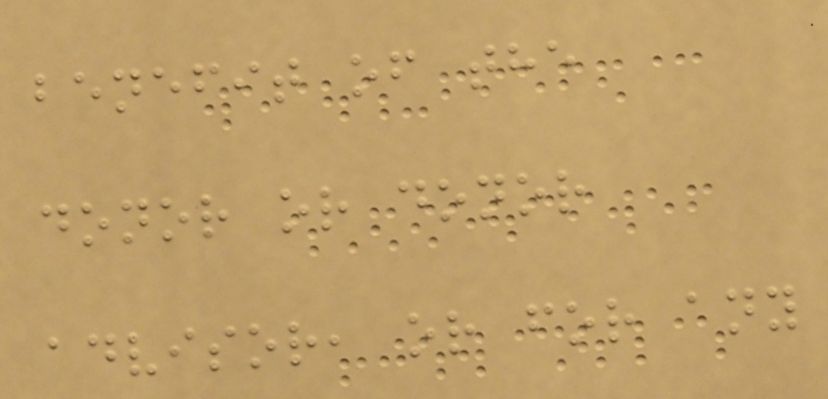benefit of the
donor or donor
advisor, or for any
